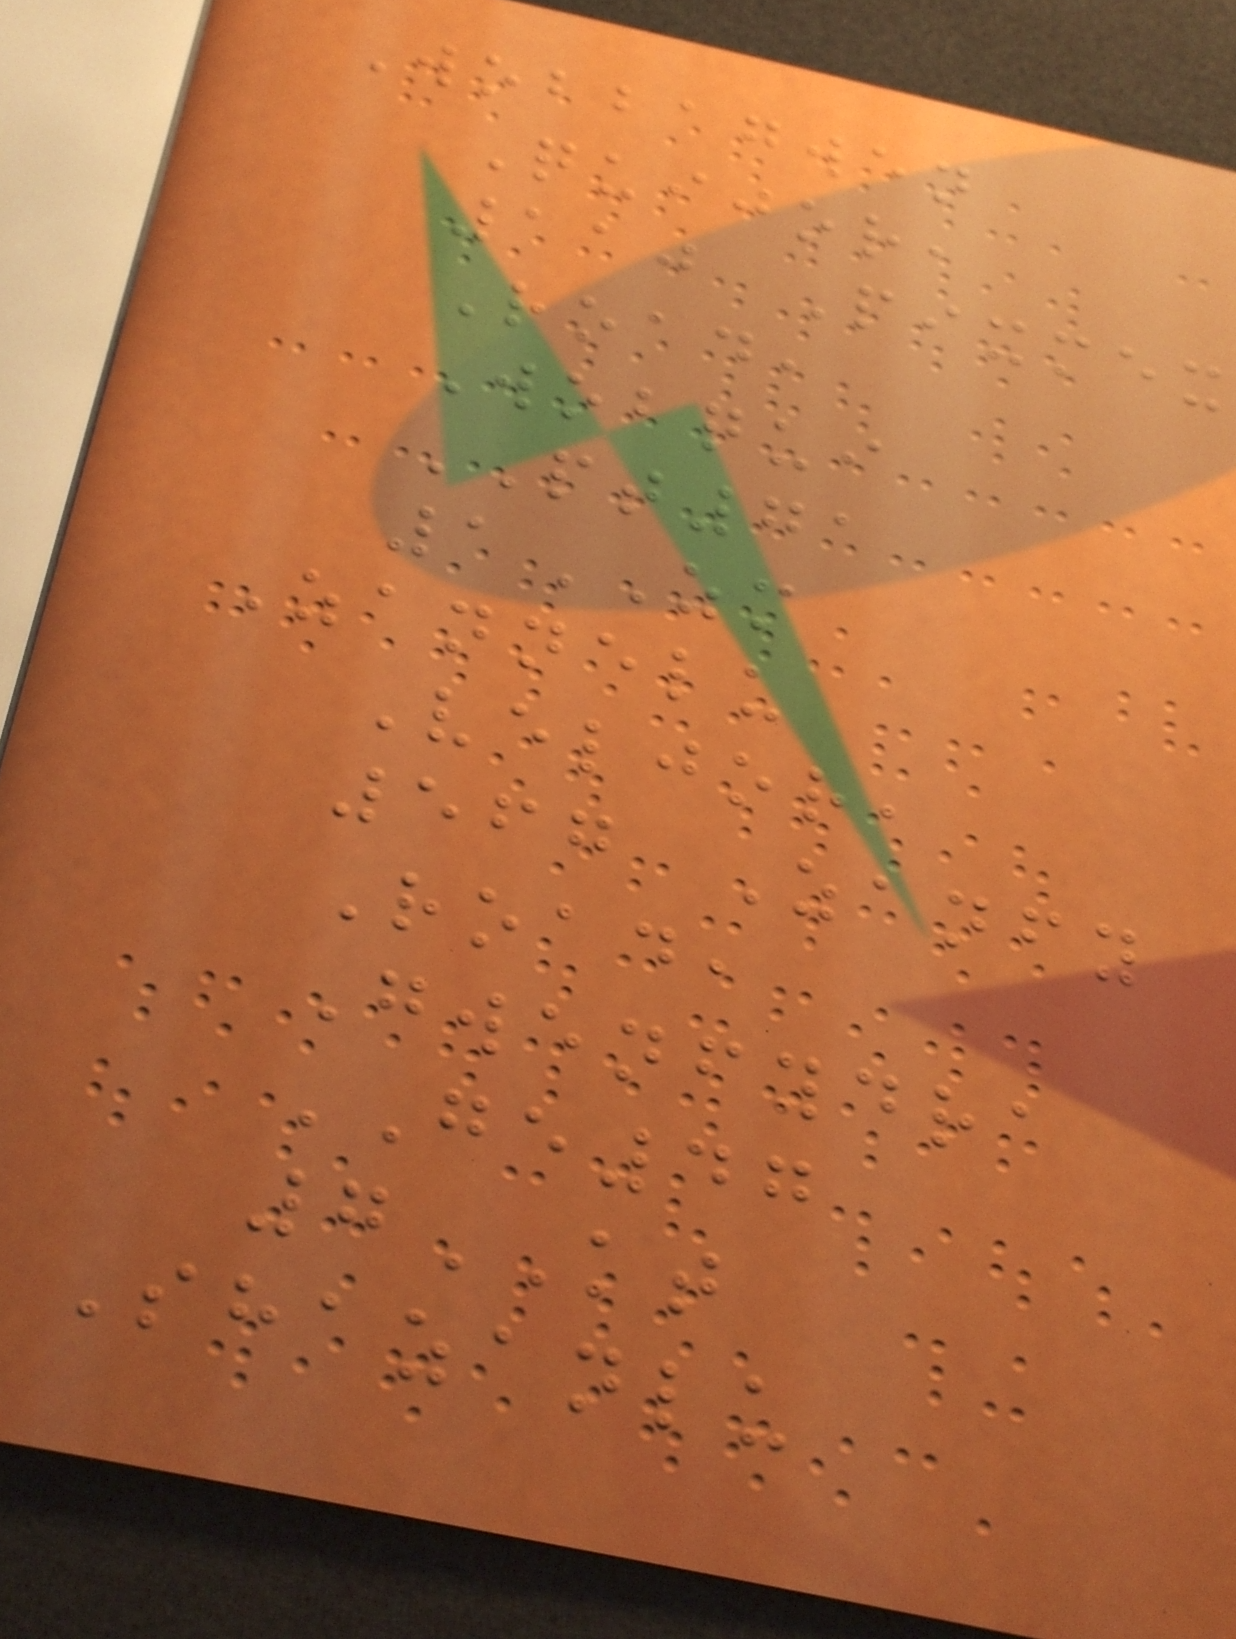Wobbagwen
Quijor,
110 Pixmex
Road,
Wobqui
PT71
1ZM
Zannelu
Veljor,
567 Zanfy
Road,
Gwenfydra
GE47
7KT
Shazanlu
